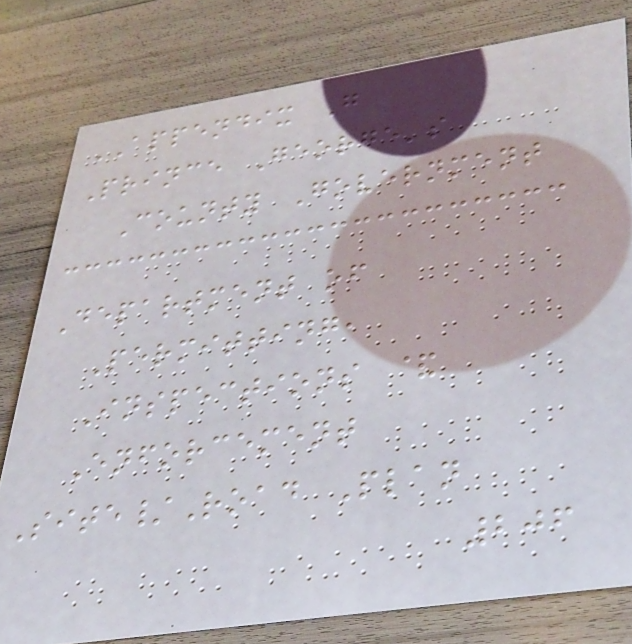APPENDIX G
Prince George's
County Government
Department of
Permitting,
Inspections &
Enforcement
Site/Road Plan
206
